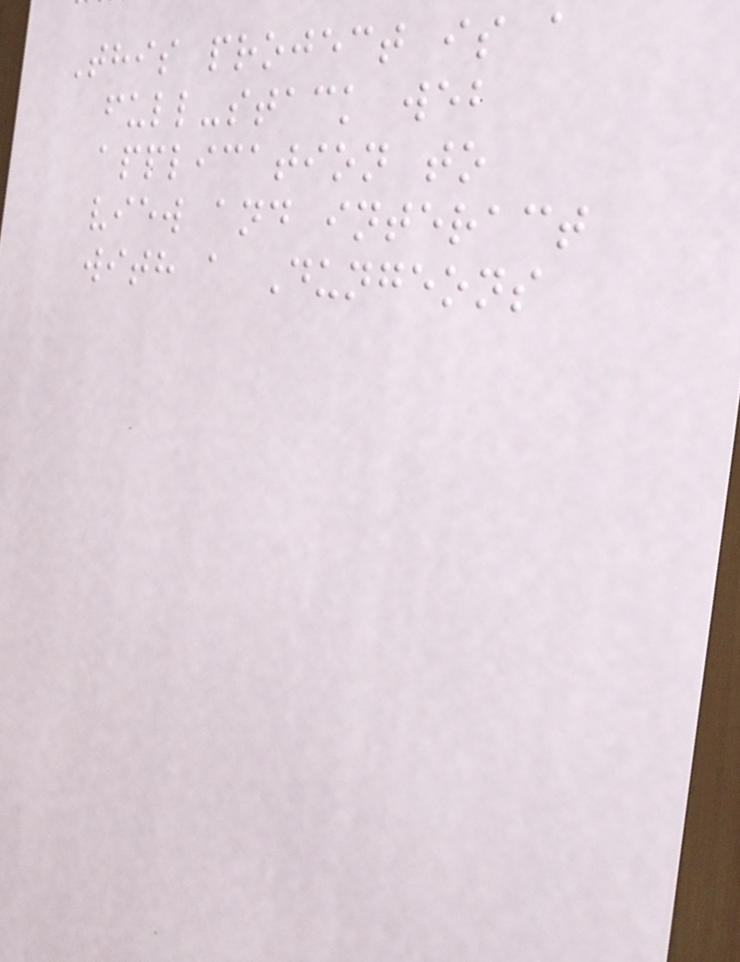This project is a
full-stack web
application to
view and interact
with a Dungeons
